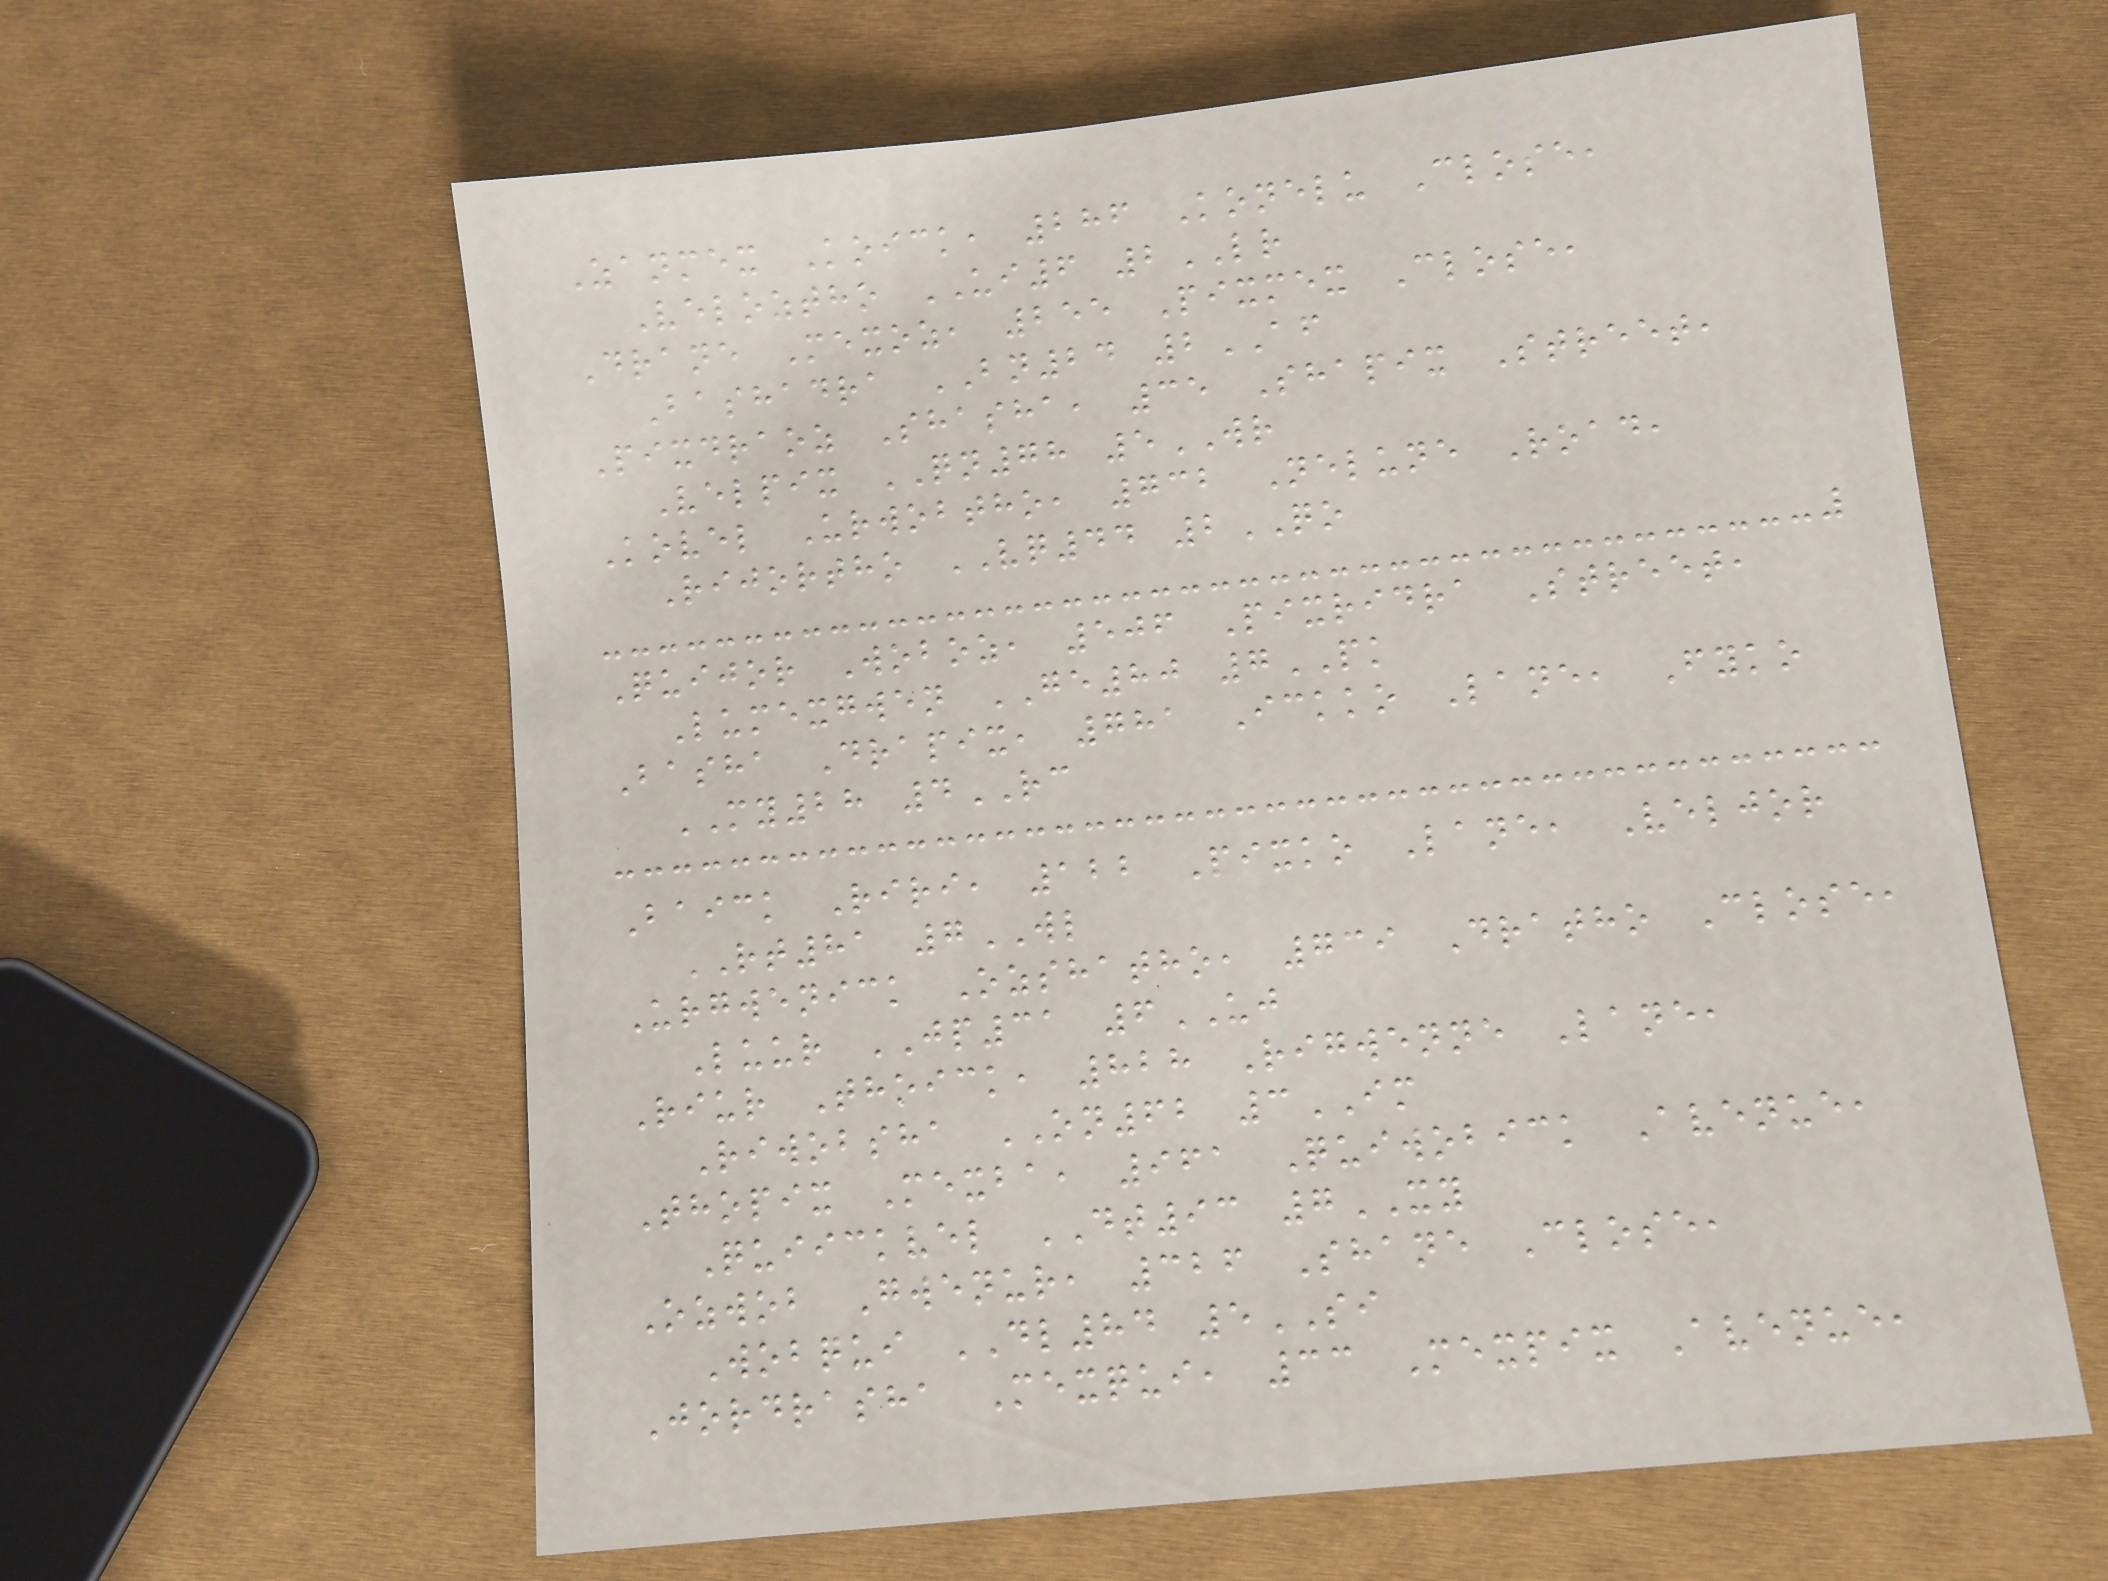Zanmex Koick, 286 Konelu Close,
Veloztho UI6 2LR
Drane Mexoz, 255 Pixmex Close,
Bashadra BN24 2AF
Pixdraoz Shasha, 35 Shapix Street,
Velpix QN78 5WR
Kovel Urwobtho, 732 Nelune Road,
Rijortho VQ44 2QO
Quijor Woboz, 506 Pixridra Street,
Lumexgwen GE80 7PK
Basha Drapix, 781 Ickko Lane, Fyko
MY28 4RC
Baick Riri, 122 Pixko Lane, Veljor
RT81 7WL
Urgwenick Ozshatho, 739 Dratho Close,
Luur JP31 6UJ
Riur Thoick, 828 Rigwenne Lane,
Riwobsha ON62 3IM
Thopix Mexba, 961 Quiwobick Avenue,
Quiickvel DT93 7XY
Ozwob Gwenur, 326 Shane Close,
Wobqui DL84 5SI
Jordrasha Mexqui, 33 Mexpix Avenue,
